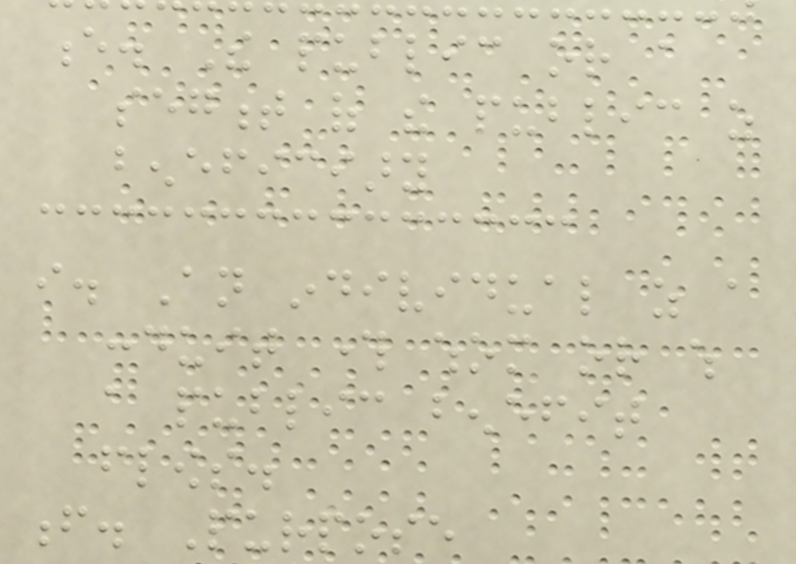e. The public or a
segment of the public as
beneficiary
i. An individual as a
conduit through whom or which
a public benefit
flows.
f. Purpose
